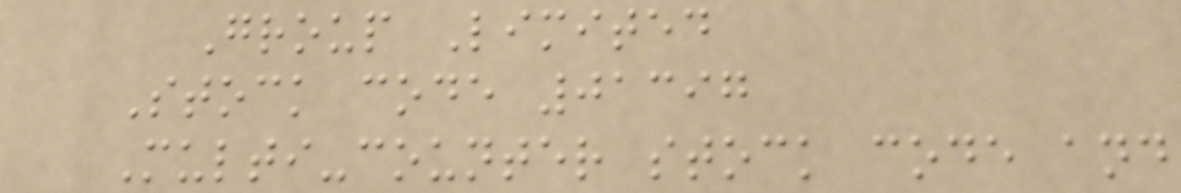Group Limited
Stock code 01397
Multi-counter stock code and
